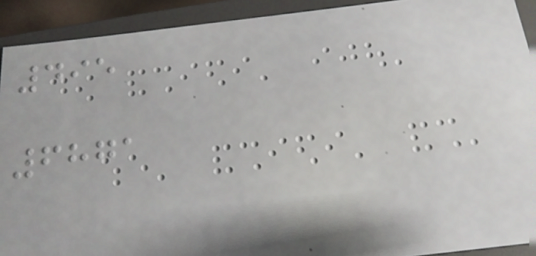495
6871
